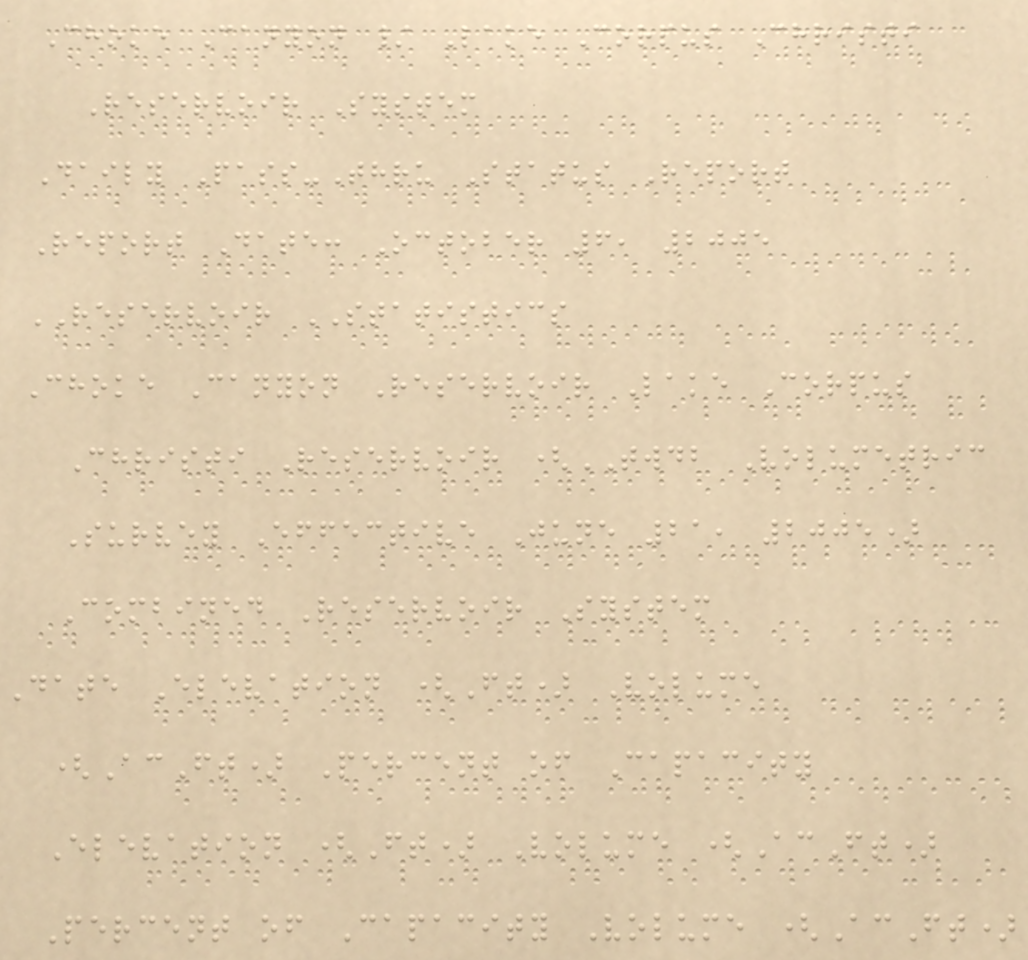Choke Canyon / Lake Corpus Christi
Reservoir System
Daily Pass-Thru Status Report
Report Date: October 6, 2005
RESERVOIR STATISTICS
Choke Canyon Reservoir Lake Corpus
Christi Reservoir (TWDB Volumetric
Survey Effective June 21, 2005)
Combined Reservoir System
Date Elevation (Ft) Volume
(AcFt) Percent of Capacity
Elevation (Ft) Volume (AcFt)
Percent of Capacity Volume (AcFt)
